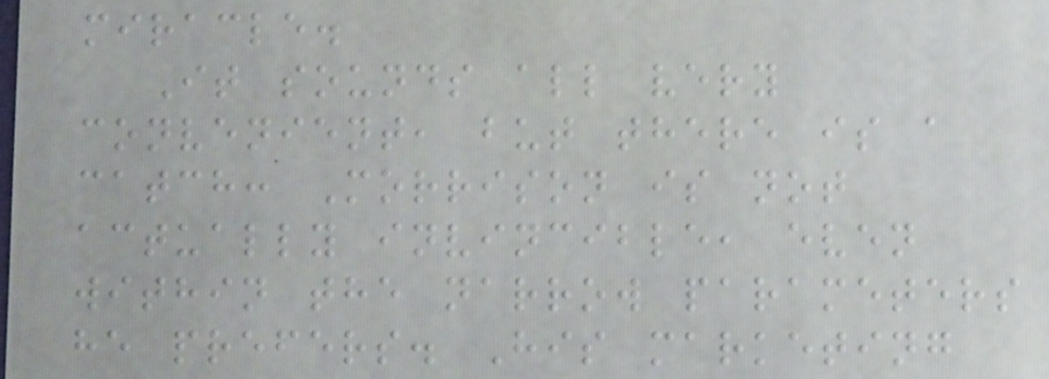miracle.
It sounds all very
convenient, but there is a
catch: Morrison is not
actually invincible, even
within the narrow parameters
he prefers. His marketing
